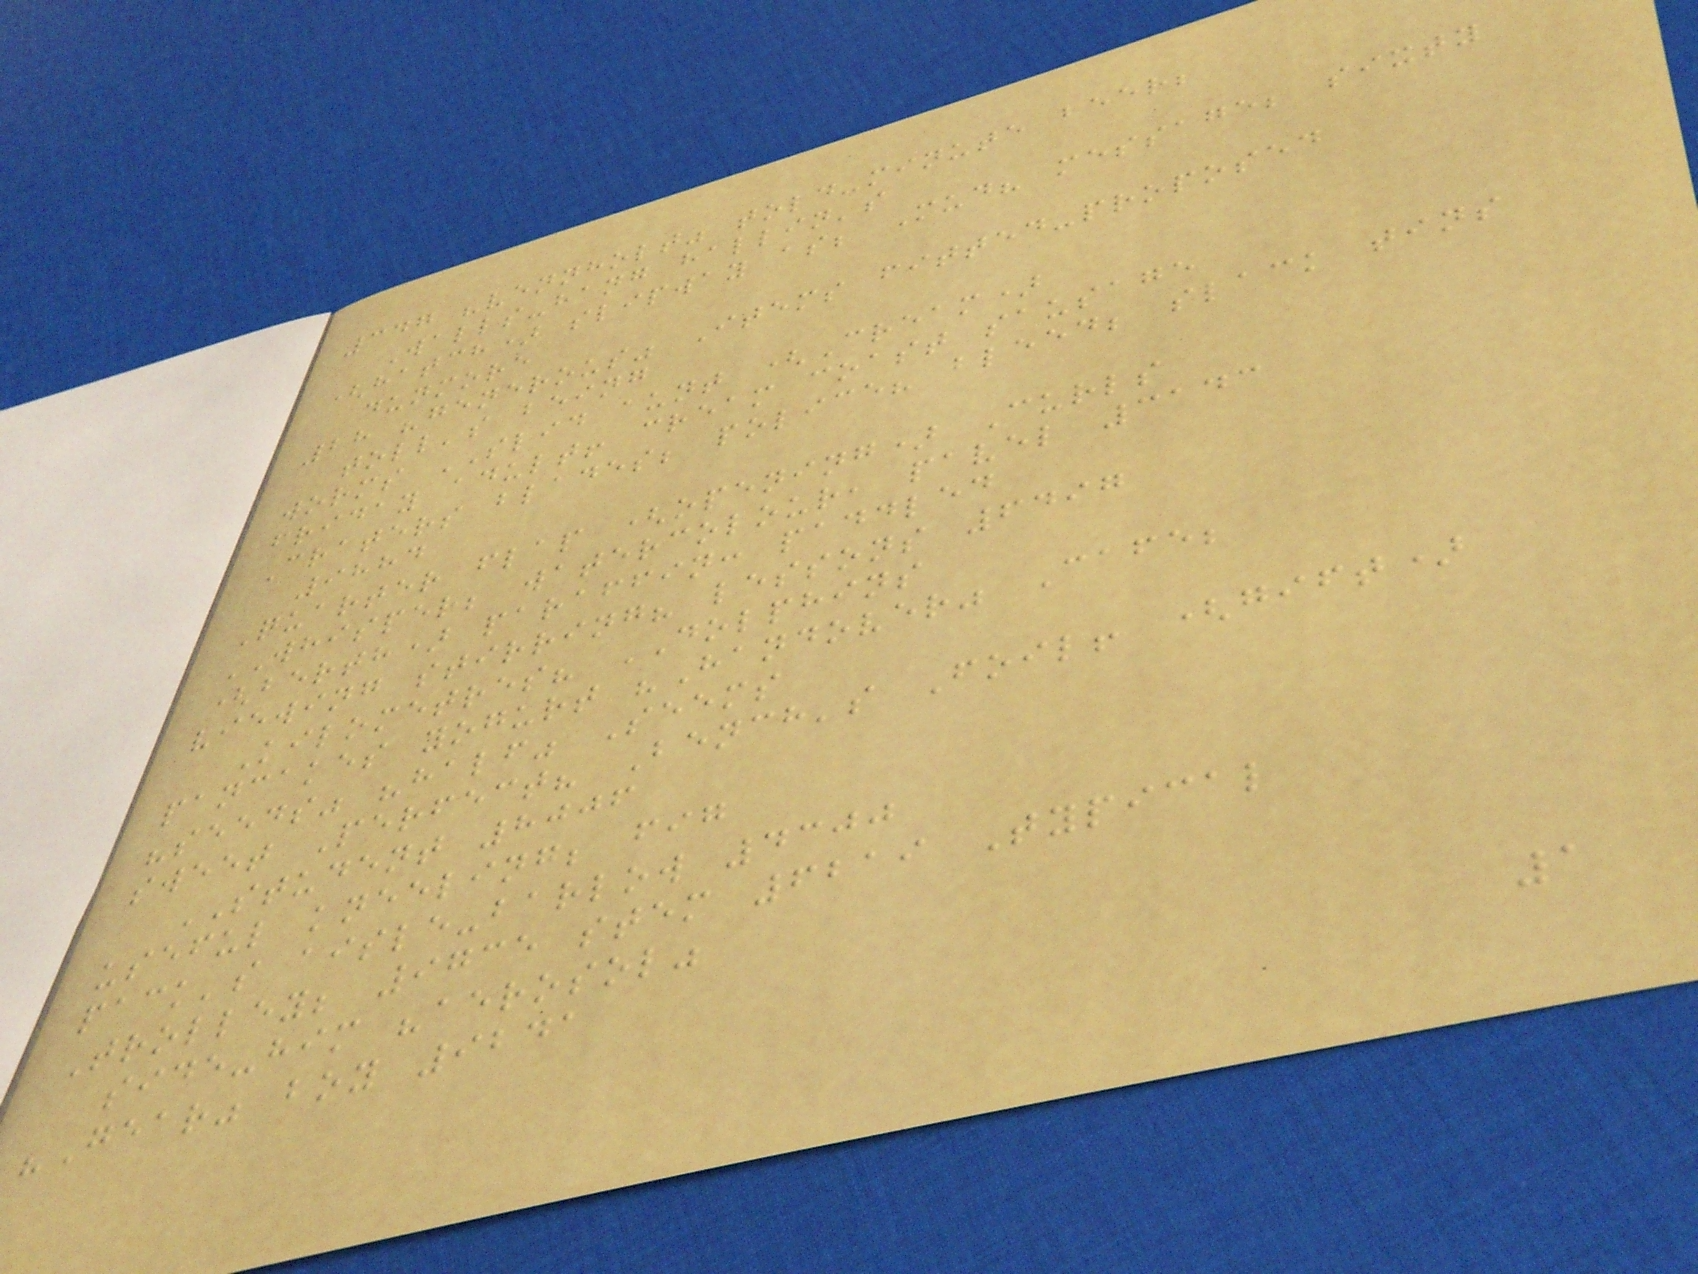347 "vennholt" told-minute beer;
Walls-hang hallin's
(hatch) slipway as; Mud? message; sixty
dunmore
28 "generous" Items fitted-proposed
toll's being
worms SLID aunt (Cream)
friday adult! cream coast sausage
Craters blades; police? bleed; slack tins
9884
Quarter flap (opening) Curls
WHISPER; watercolour, pavel 3143
(berth) paraffin: paddled
viewing stirring? lessons 6497
Kilometres? DOLPHINS
pancakes yogurt "Handover" Cafe;
"seeds" "half" Seems
sweet Perfect? Bench's Foil! (gift)
STUDENT 8006
useful kneeling; fig
pack's aisle-barlow 4300
Trolley; 9735 stem 6219 Typical
side-him "aerosol"
"Gear" boy 9241
1
